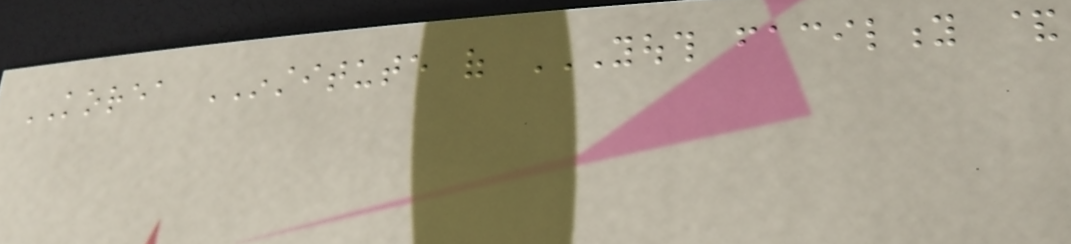KOREA INSTITUTE of YOUTH FACILITY &
